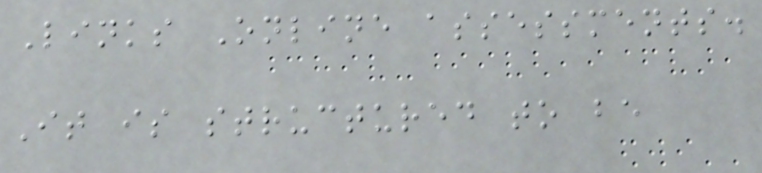Links Online assessments.
It is structured to be
